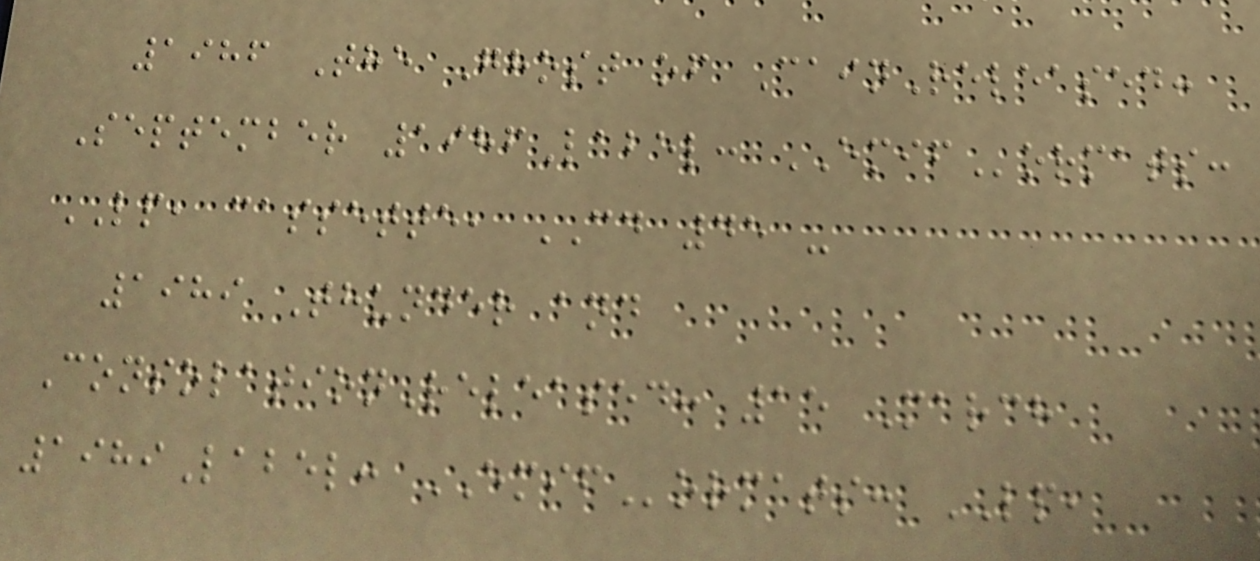1986 The Ghost of CainReleased:
September 1986Label: EMIFormats:
LP, cassette, CD 45 -
1989 Thunder and
ConsolationReleased: 15 March
1989Label: EMIFormats: LP,
